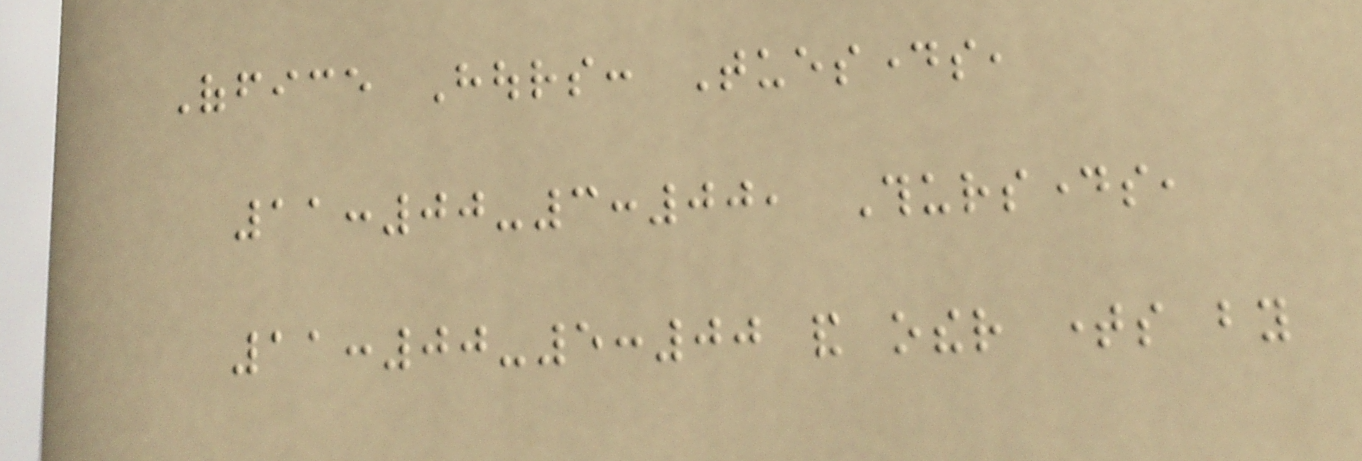Office Hours: Tuesdays,
11:00-3:00, Thursdays,
11:00-5:00 and other times by
